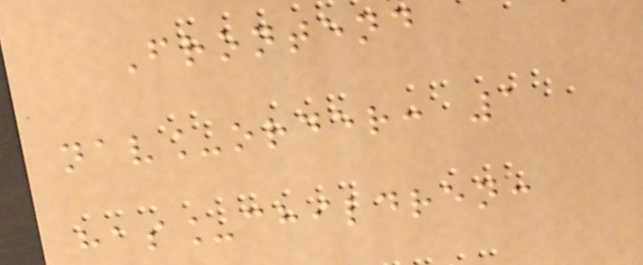Frontend
nav_order: 1
has_children:
